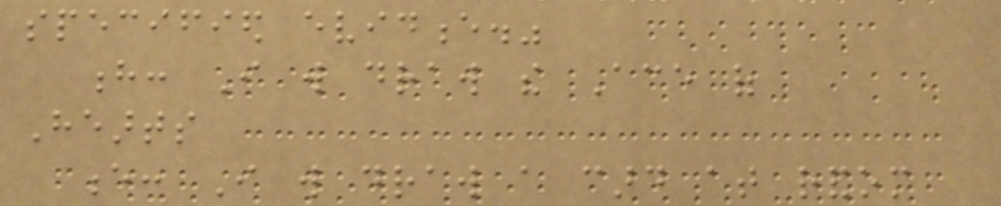specified evidence."
h: I will draw the Ace of
Hearts
e: I will draw a card at random
